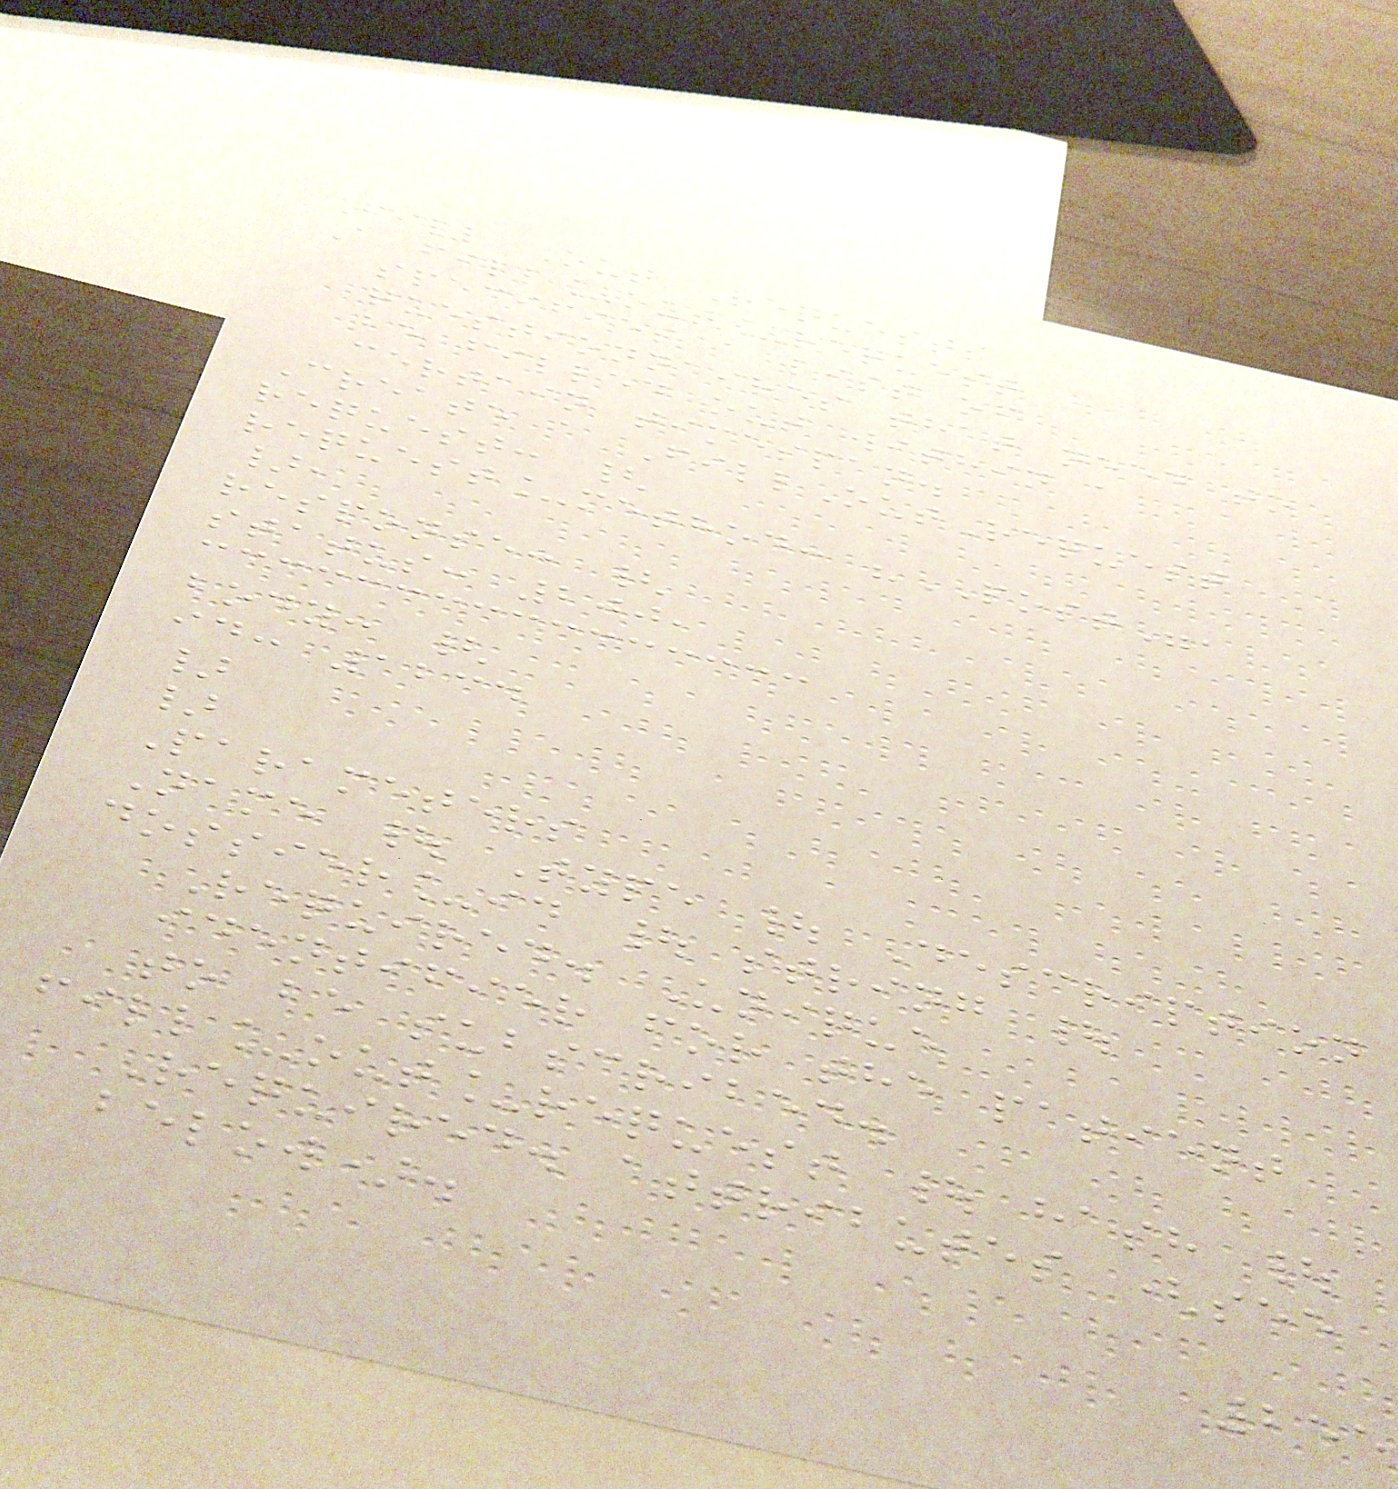Fill Out Requests
A fill_out_request
specifies a list of
questionnaires that need to
be filled out within a
certain timespan.
Create a FillOutRequest
request: {
request_method: "POST",
},
response: {
status: 200,
body: {
id: 1234
}
}
Parameters
Name | Type | Description
dossier_id | string |
Required. Unique
identifier for the patient
to be subscribed.
fill_out_request | hash |
Required. attributes (see
below).
255
